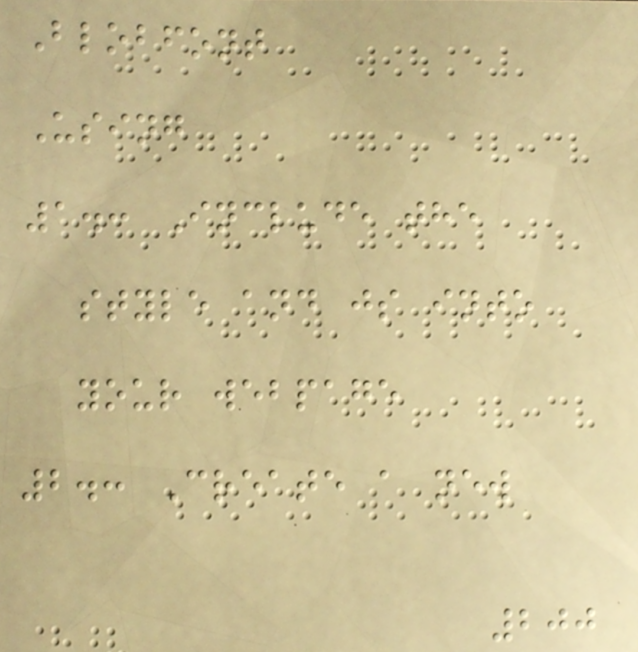Blobfont
Using
1.: Include the
style and js into
your webpage
2.: Create a new
200
